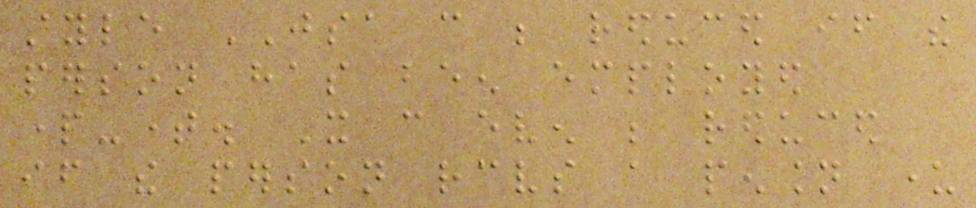style JSA can be reduced if the
person has been employed
part-time. It can even be reduced
if the person receives a pension under
